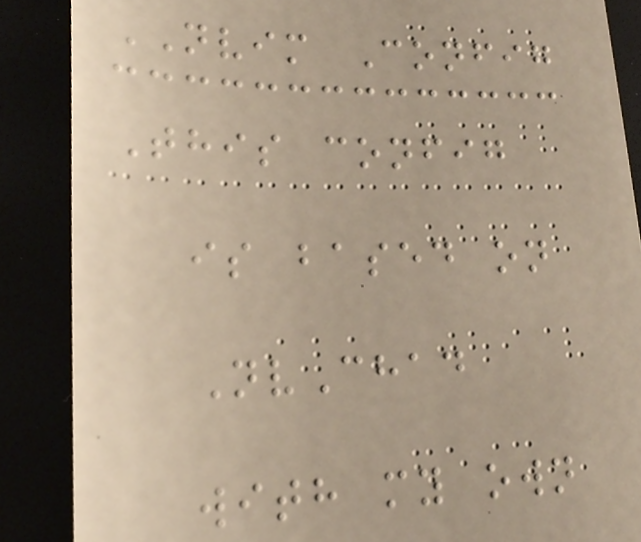NVIM Config
This config
is based on
NvChad
with my own
